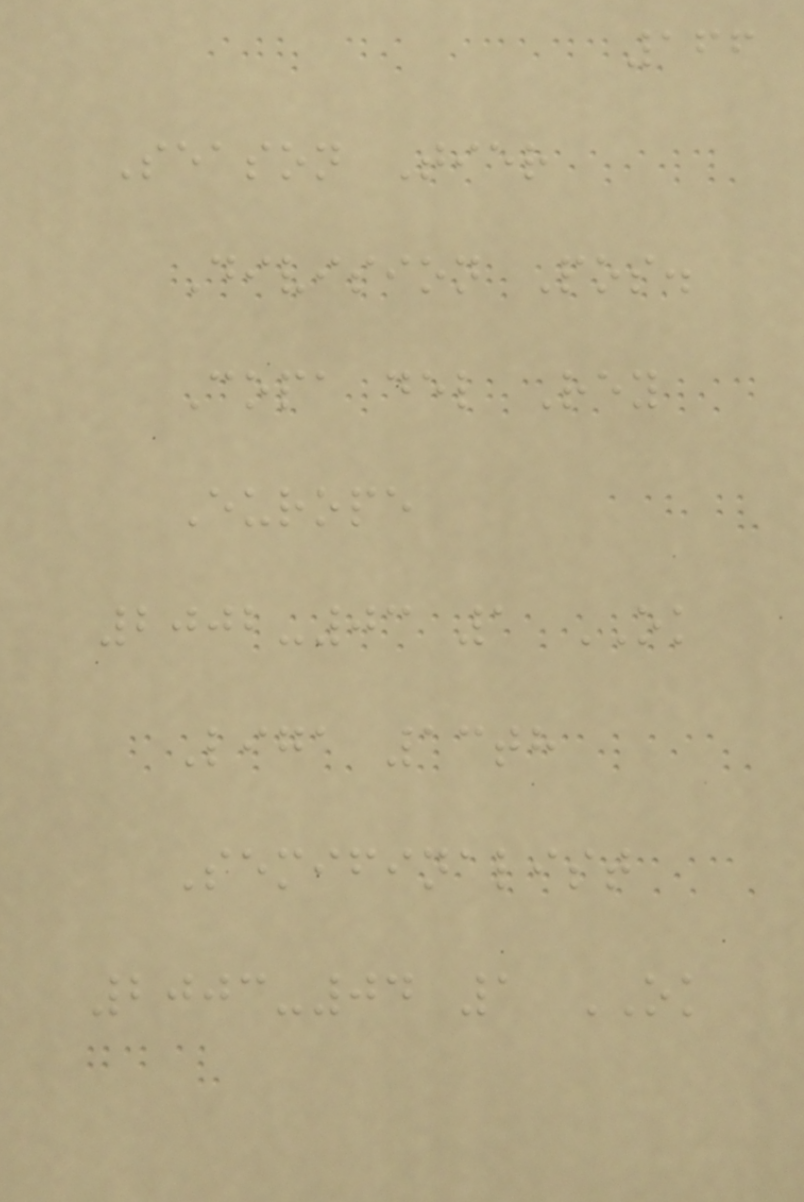166
Season Tier
Division Pos.
Copa del Rey
Europe
2002-03 1 OK
Liga 13th
Semifinalist
2003-04 1 OK
